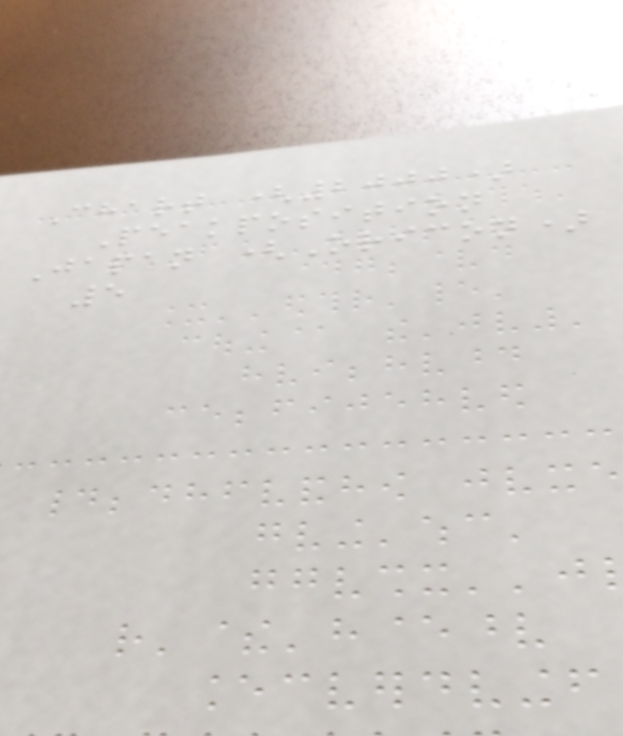Chart (2000)
Peakposition
Japan (Oricon)
5
